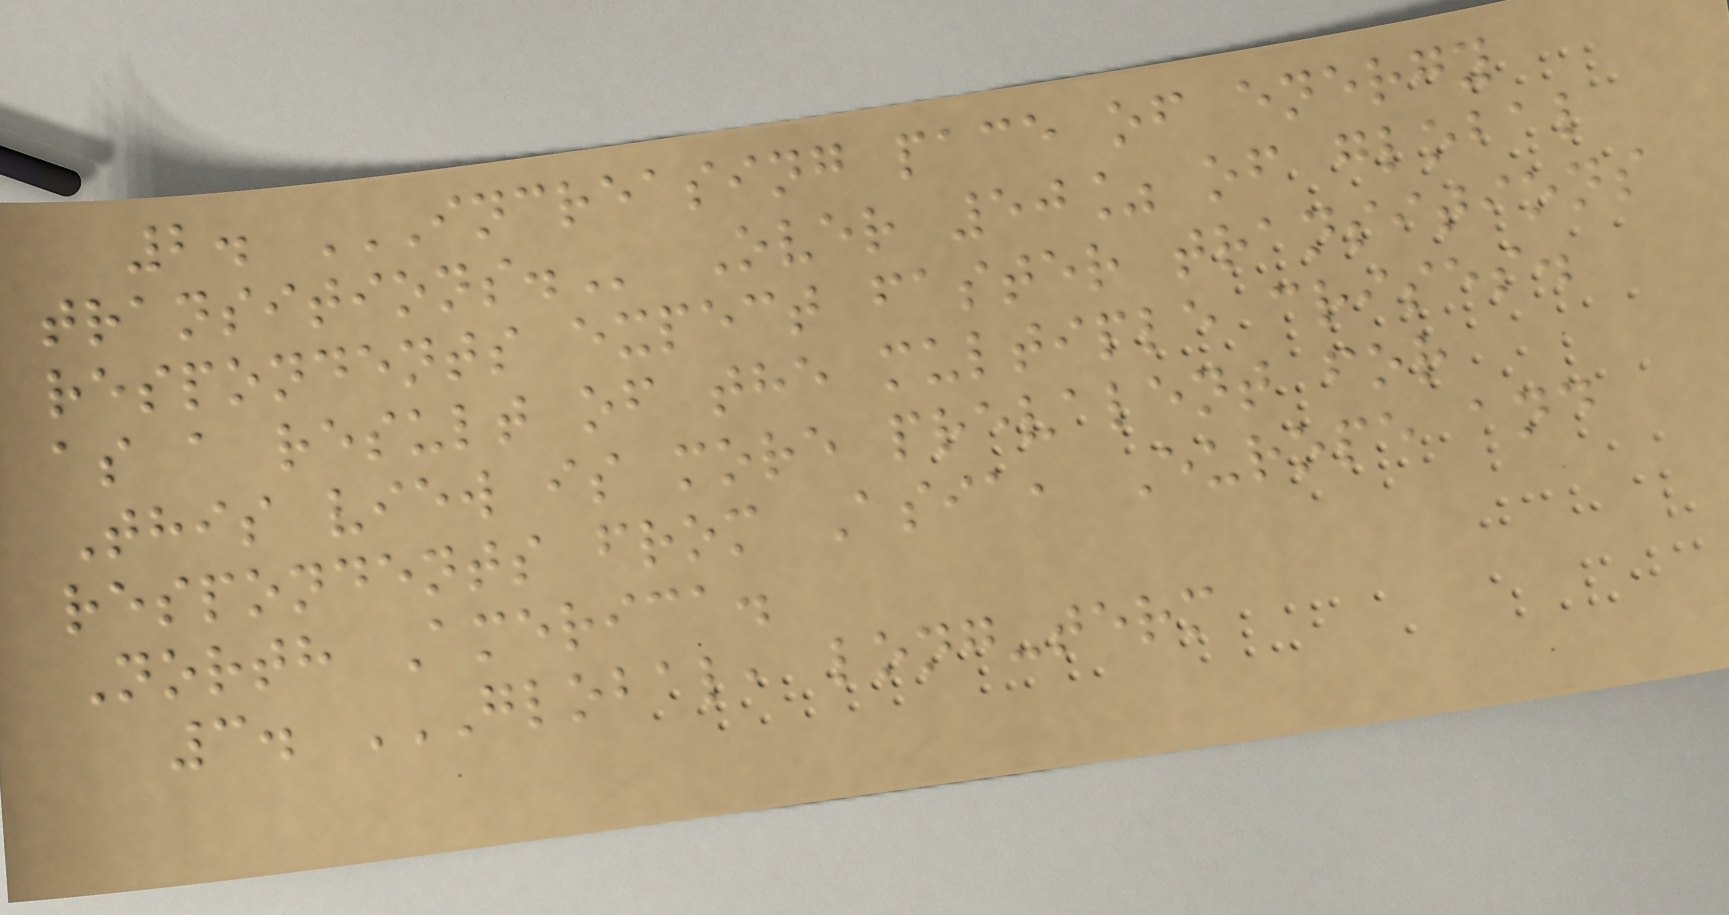2. INCREASING PACE OF ENERGY
TRANSITIONS. Over 50% of global
respondents expect faster transitions
as a result of the multiple crises.
This view is more prevalent for
respondents from Asia, Europe and
North America.
3. GLOBAL, LONG-TERM
